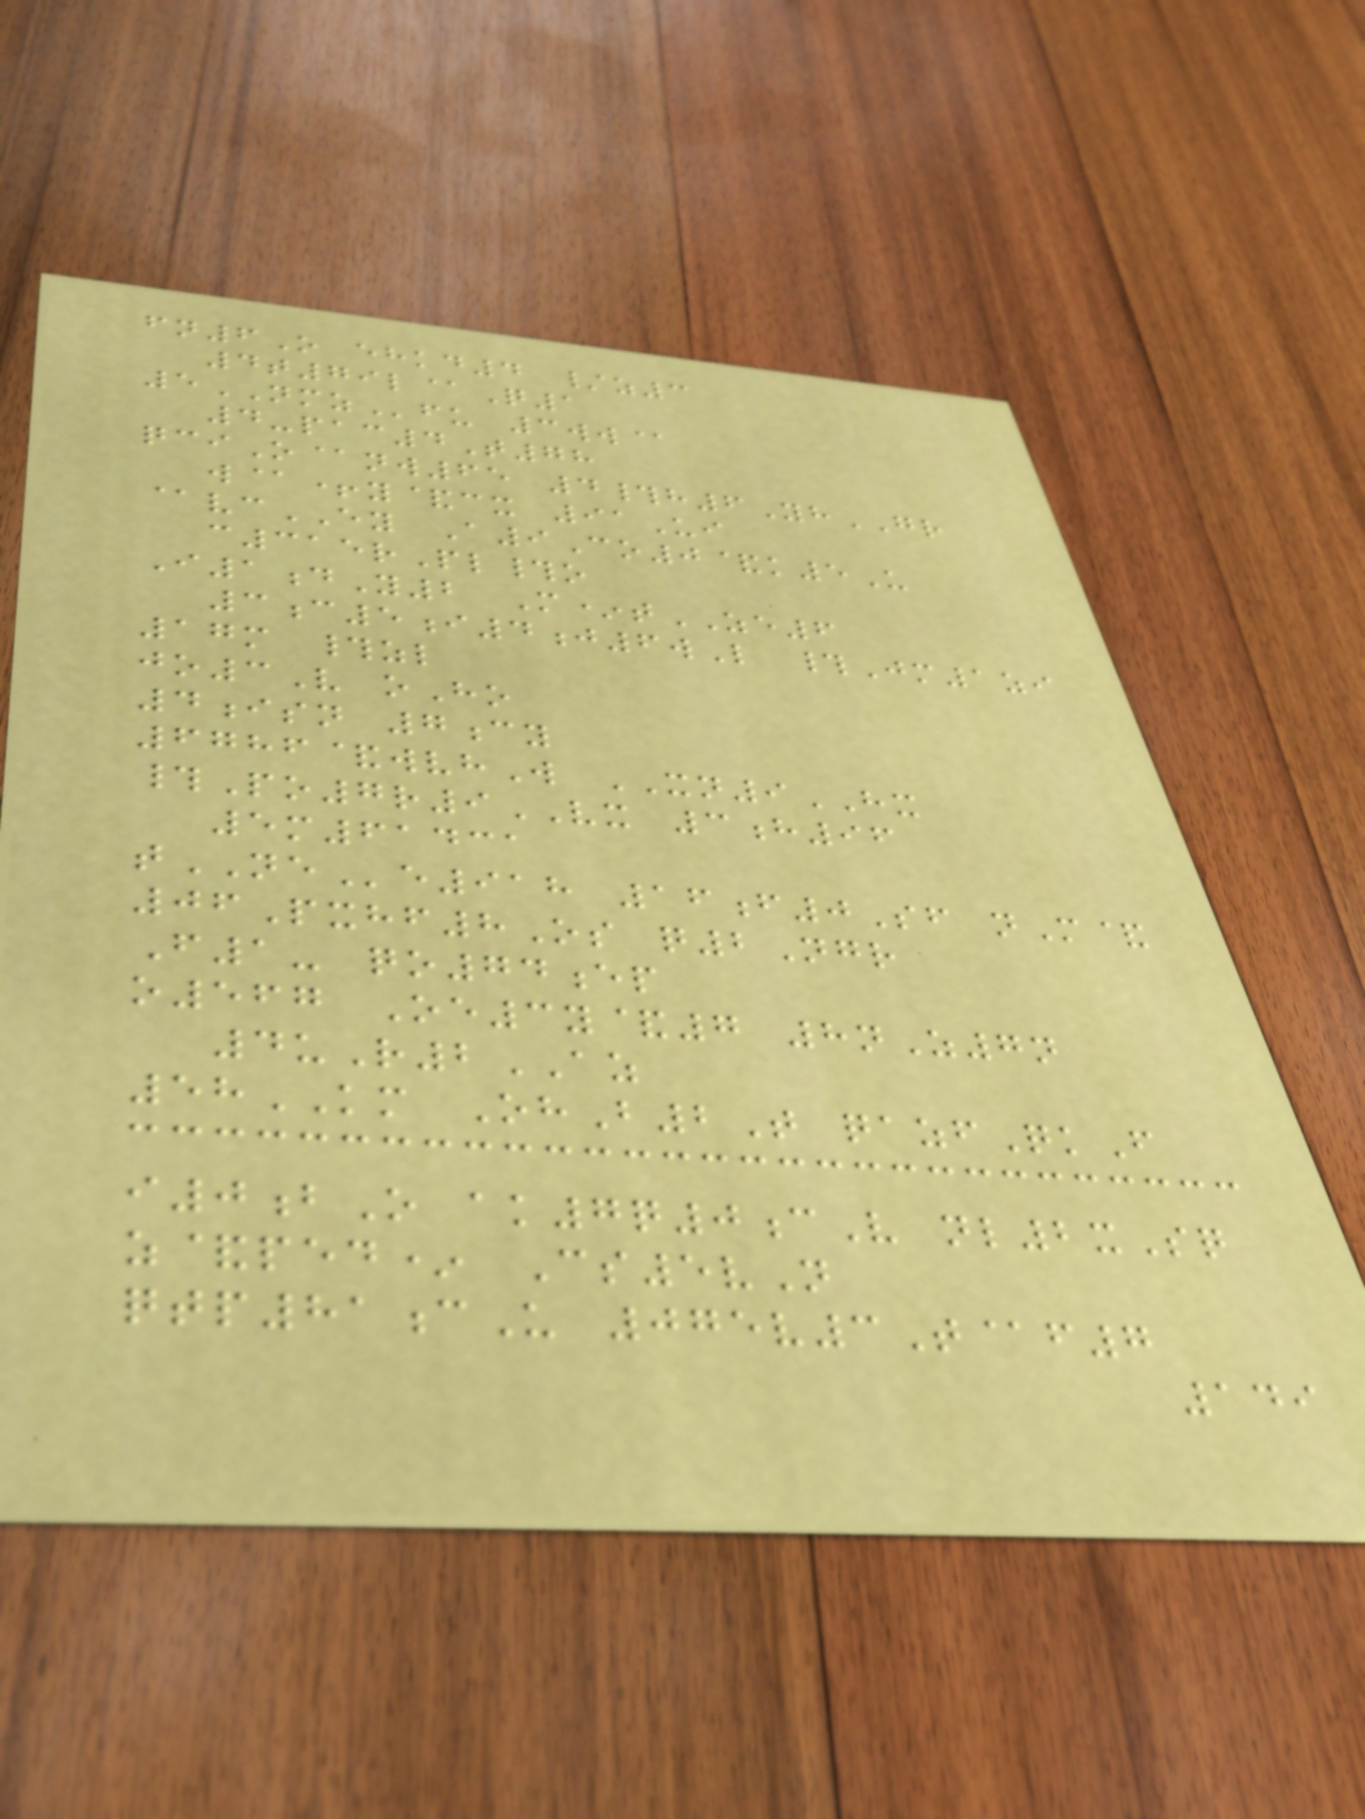fn6O ehkd4 /z3
4t79l@Q1
5NMZfu 3ww@
4-pac4T78
qciO@nw65 4#h6YhGR
w@+y&cx 91Ui
@vcEY A9Co0&k5U
c315rPl#o
I1dY2 M*tZE6
3c5i4j6wL #Jm1zi
17m #zl
jo3V oHo
4isn 7cy
6786&wvhW XN9HX
#Po7r9VX 3h96
5m61431
tNEe918 16f0Sf nM&
06Pxhf8Os q2Ngr
F1- qo74ep
o567 Oe3y&7 8nZ7n
4uR2AZ
58KM OhB2T qazfQkF
i0bO ak7q0cV nl2xSq
z&ped* Cs5vN
qtp81cU 075v3T@f7
149
